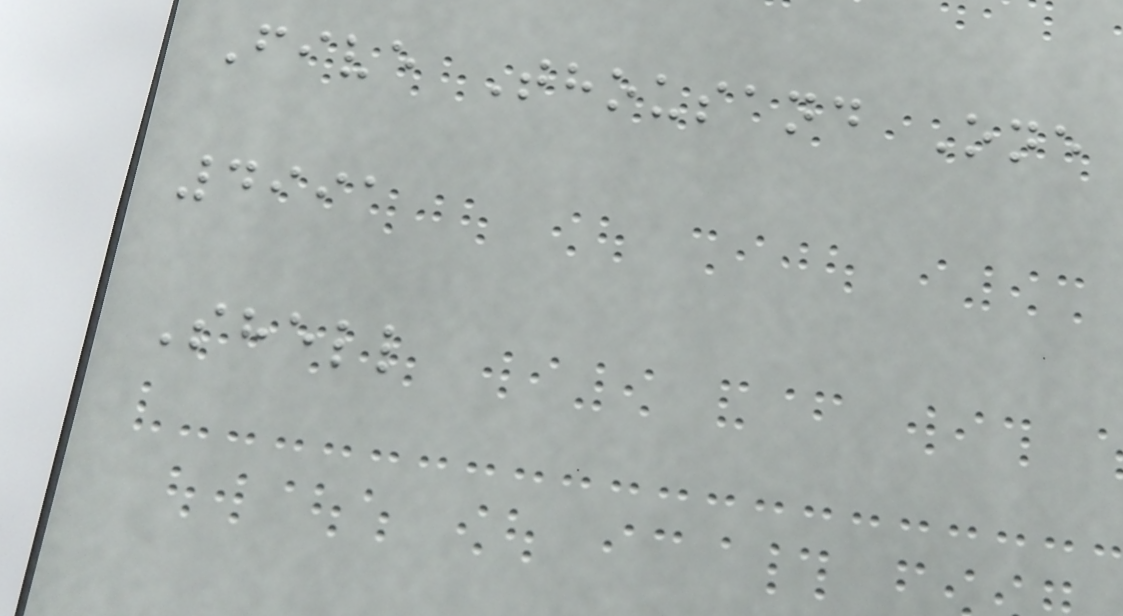Five Thousand One
4991
Shell
